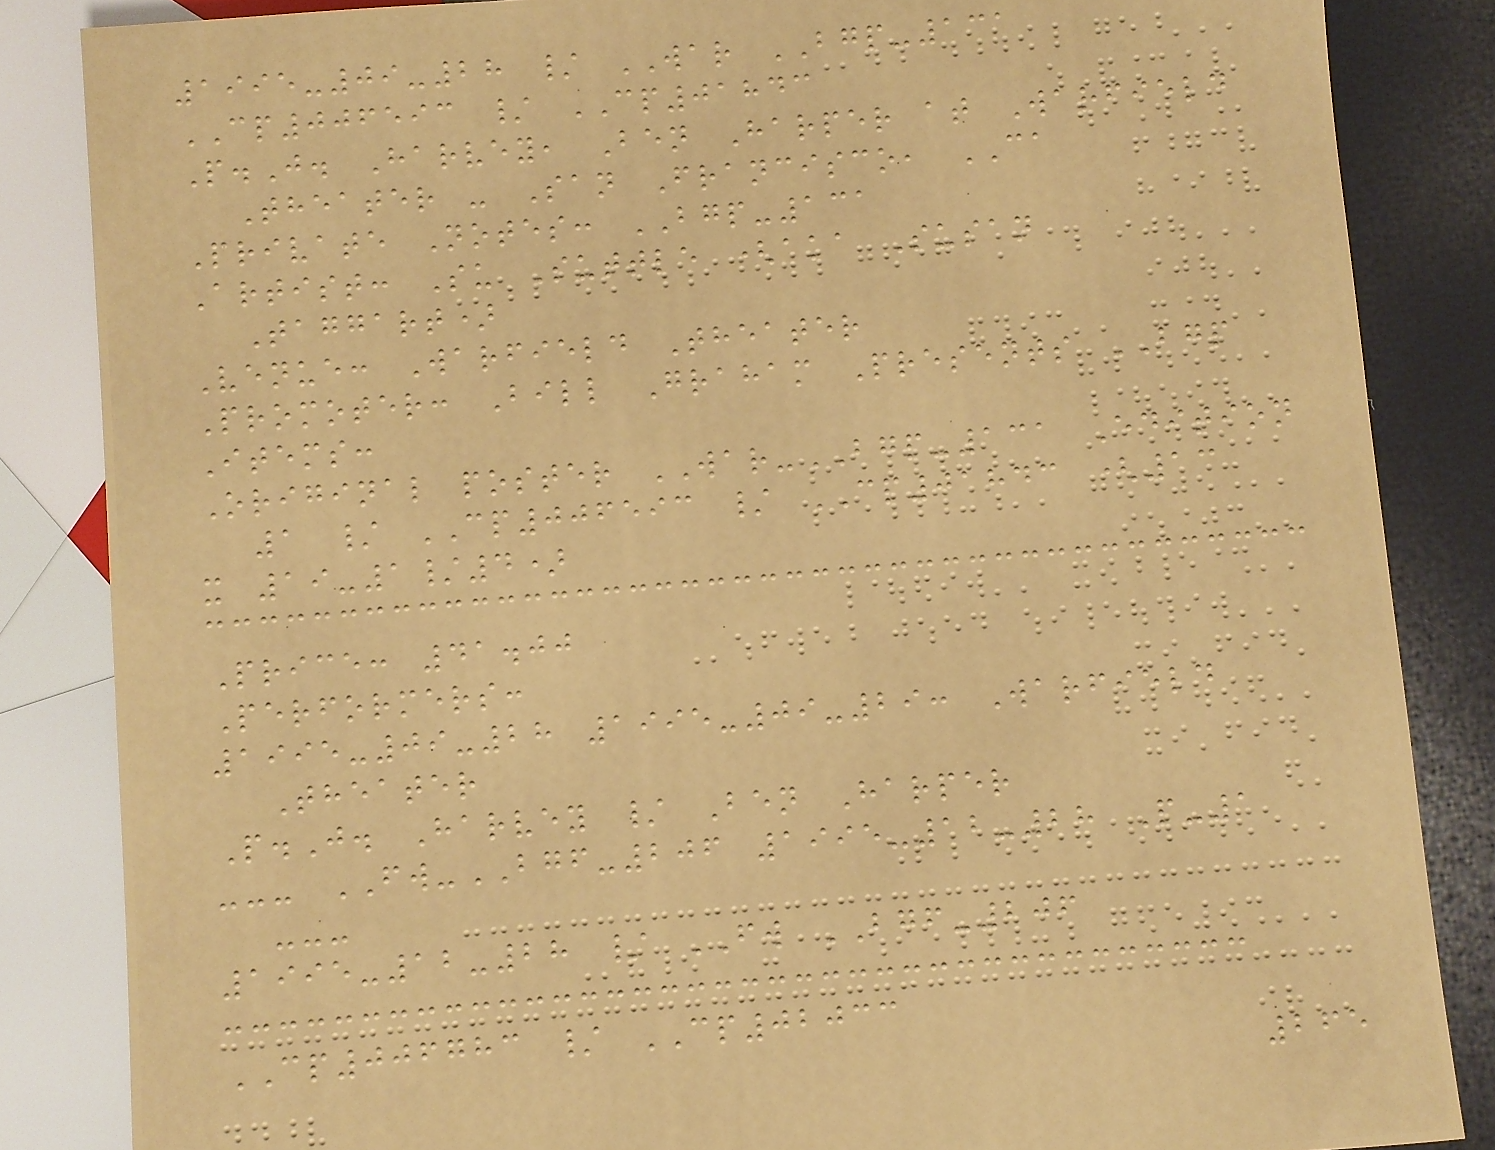1995-09-28 / WAR BGP-131
CP006593 / CP01843
P.J. Harvey, Ben Harper at Warfield
Theater - San Francisco, CA
Private Notes: BGP-131
Artist: Su Suttle (aka Susan
Taggart)
Venue: Warfield Theater
Promoter: Bill Graham Presents BGP
Items:
Original poster WAR-BGP-131 Edition
1 / CP006593 / CP01843 (13
x 19-1/4)
Price: 41.00
Performers:
1995-09-28 1995-09-29: Warfield
Theater
P.J. Harvey / Ben Harper
--- FW-BGF-206 1995-12-28 P-1
---
1995-12-28 / FW BGF-206
CP006783 / CP02033
265
